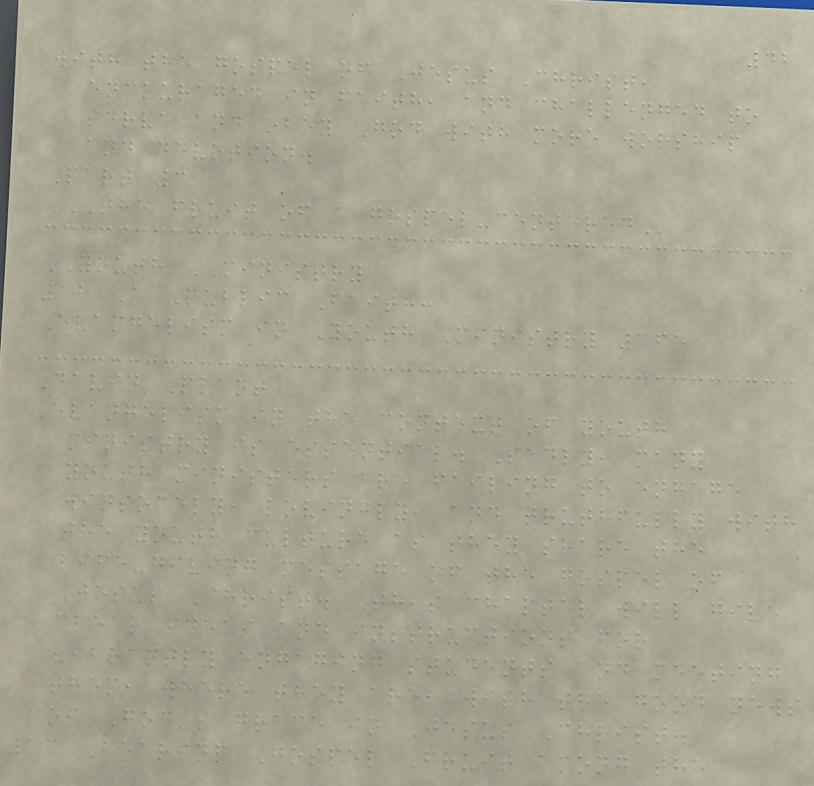42
with the gospel of Jesus Christ,
encouraged in faith, and challenged to
serve and obey God with more worship
and devotion.
Part 3
THE FRUIT OF A GOSPEL-CENTERED
YOUTH MINISTRY
12 A Public Faith:
Evangelism in Youth Ministry 165
David Plant
Evangelism in the context of youth
ministry is essential. Sadly, many
youth ministers are failing to engage
winsomely, lovingly, and truthfully with
the youth culture as they share the
life-giving message of the gospel of
Jesus Christ. This chapter will give
clear ideas and instructions for
vibrantly engaging students and meeting
them, where they are, with the good news
of God's grace in Jesus Christ.
13 Bearing Gospel Fruit among the
